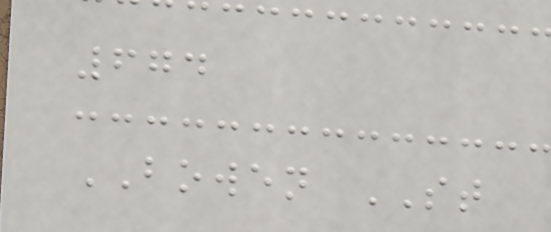674
BOWEN ST
